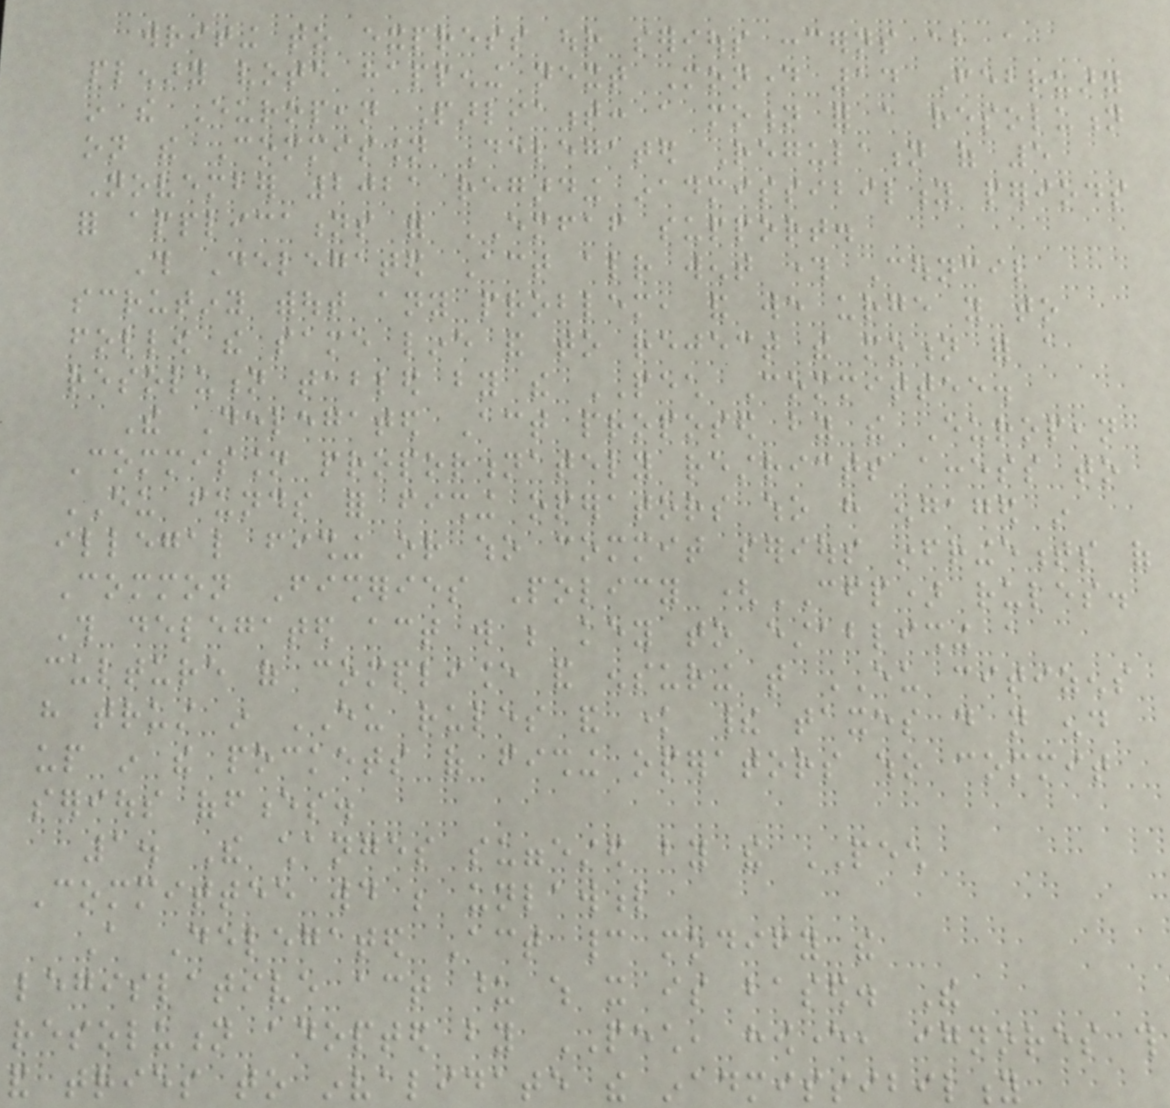writing to express our serious concerns about a
plenary vote happening next Monday 14 February
in the European Parliament: a motion for a resolution
on the Commission Delegated Regulation of 5
November 2021 regarding inadmissibility periods
for applications for EMFAF support.
This Delegated Act already went through Council
scrutiny without any problem, and we urge you to
follow the same line and to reject the motion for a
resolution tabled by the PECH Committee.
The Delegated Act proposed by the European
Commission proportionately restricts access to
EU funds for fishing operators who have engaged in
illegal fishing or who commit serious infringements of
Common Fisheries Policy (CFP) rules.
This delegated act will be key to establishing a
culture of compliance and ensuring that EU citizens
have trust in EU rules and know their taxes do not end
up in the pockets of fishing operators who commit
serious offences.
1. The changes suggested by the PECH
Committee would be unlawful
A Delegated Act cannot modify the
legislative act upon which it is based. The
resolution adopted by PECH, however, ignores this
and tries to invalidate the inadmissibility
